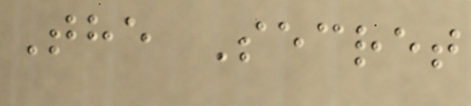The Secret
